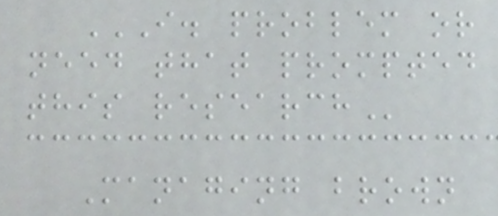I. PROBLEM OR
NEED THAT PROMPTED
THIS RESEARCH
Managing brown
